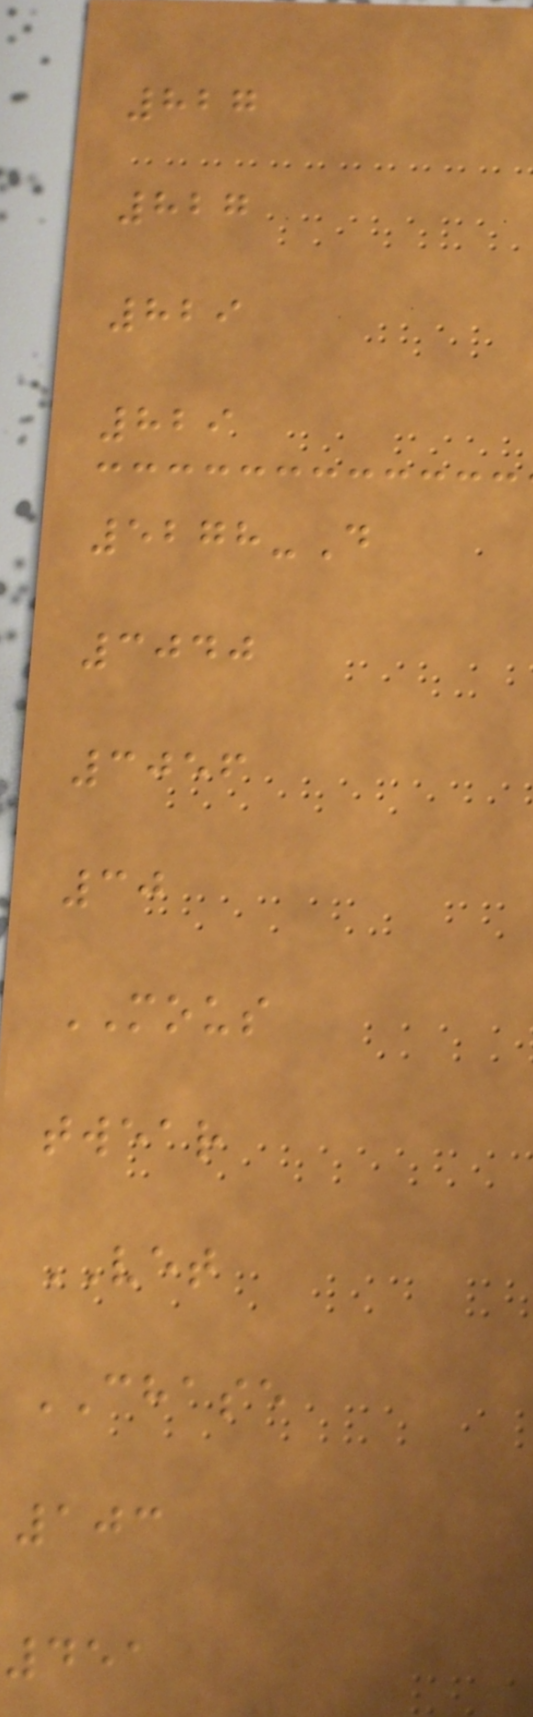827
827
829
829
5278-D
3040
3056
30
MOUS
twear
VET
CHASE
103
451
